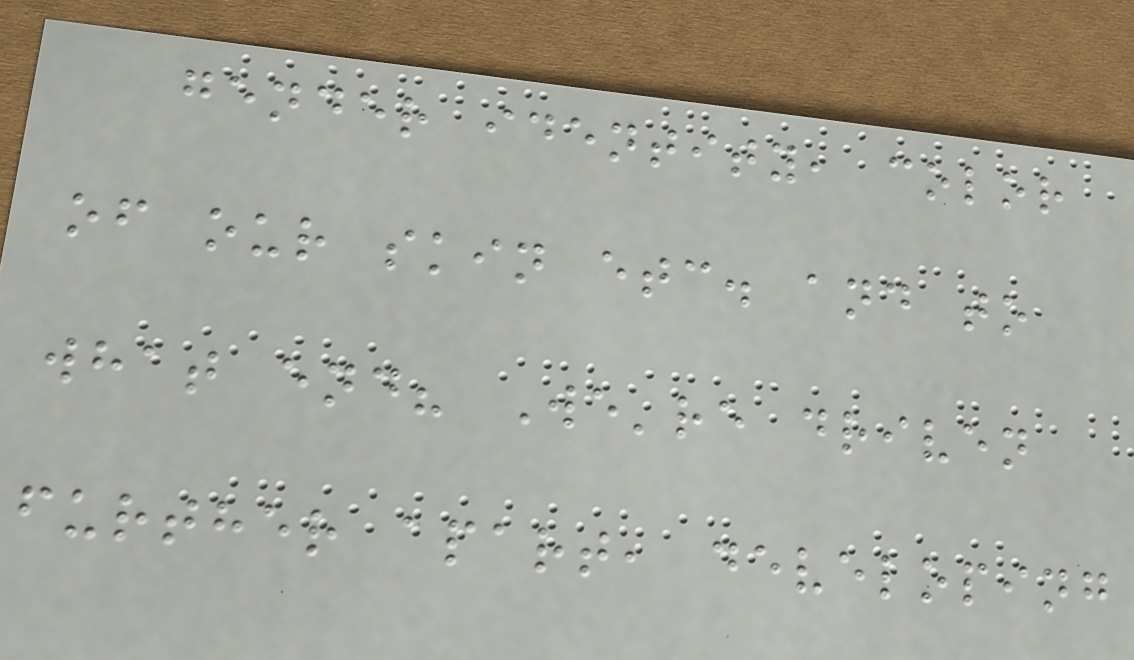gender identity, color
of our skin etc. and to
what end? We're driven
further apart, developing
